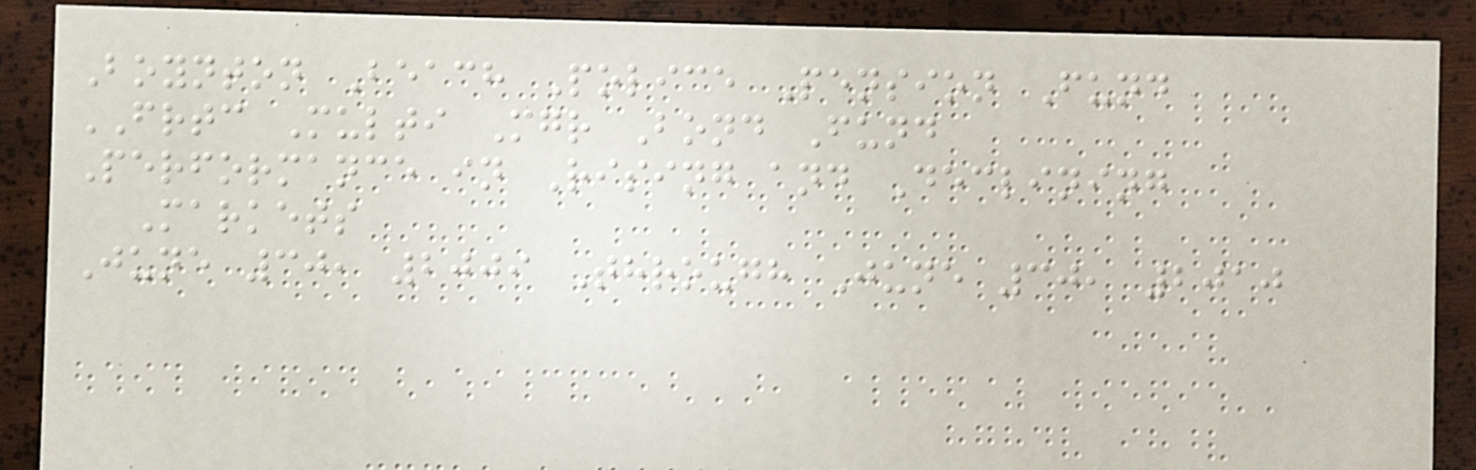Boynton Beach Police Pension Fund
FRTC Multi Mgr Bond Fund
Performance in Rising and Declining
Markets
June 30, 2009 Through June 30, 2010
